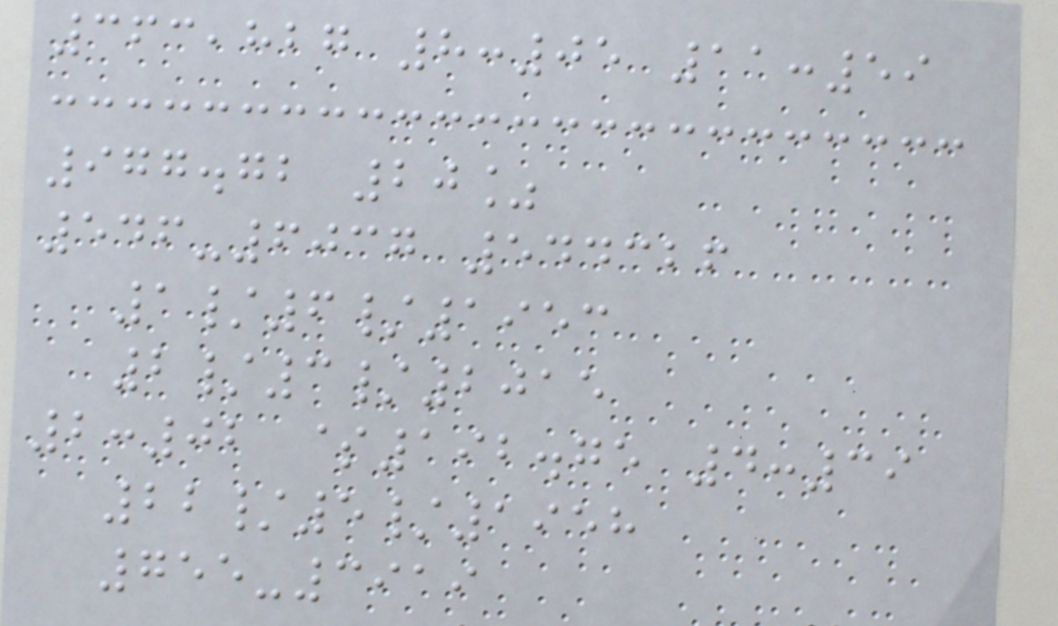363,827 8:05 11:59
977.72 20%
546-6037 544326
1/6/1953
2/3/2015
2:02 $192.75 4:39
22/5/1958
755-3919
